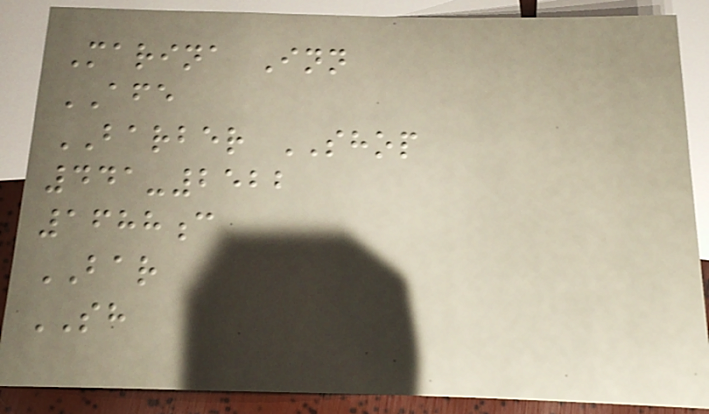Marina Inn
AFE
BARBER SHOP
441-2522
1688c
BAR
SH
